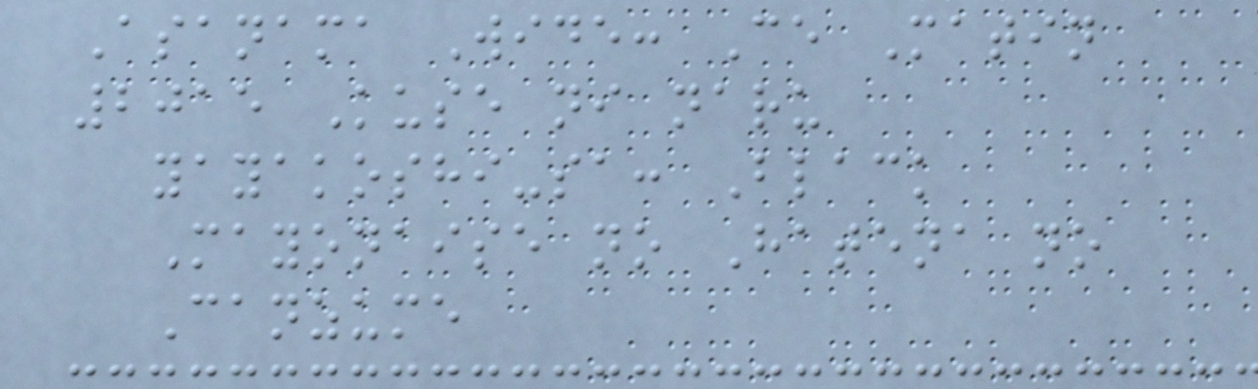Asanama Wide: Ce Matin
2015 Kuse ni naru
yayakoshi-sa: Black
Mayonaise no Hatena no
Canzume
